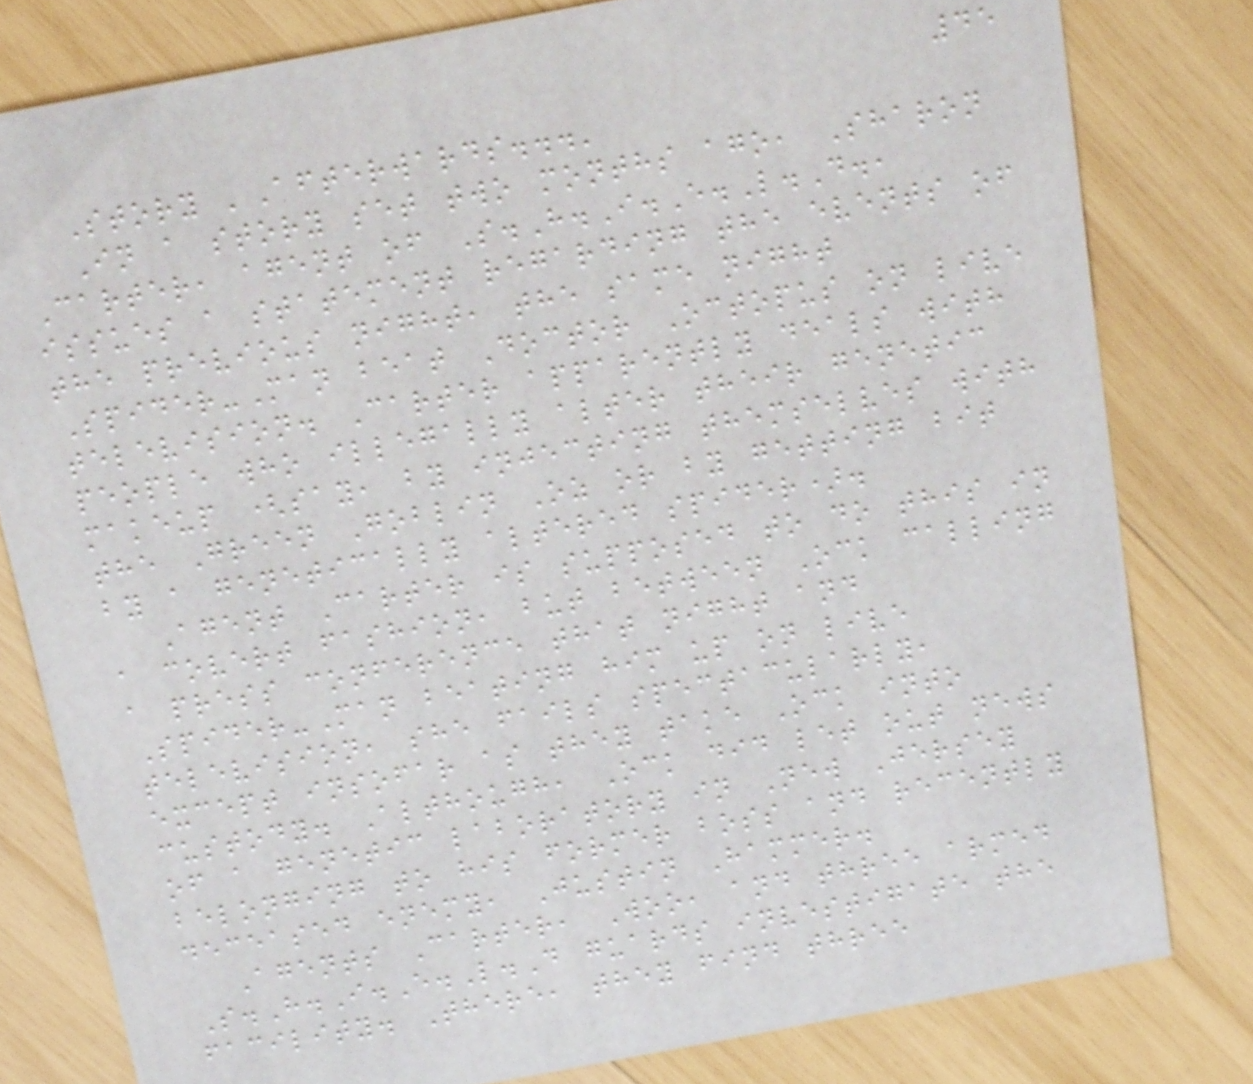45
Story 'Afterwards...'
In a story set two months ago, Sharon
Carter, agent of S.H.I.E.L.D.,
issues a statement regarding the events of
the previous night, the same night
Spider-Man beat Doctor Octopus on live
television. Carter apparently deals with
people who illegally alter their genetic
makeup (say, by injecting themselves with
the Green Goblin Oz or by getting bit
by a genetically altered spider).
Agent Carter is supposed to do this in
a covert fashion, but between Ock calling
a press conference that night and
Spider-Man beating him up on live
television, she fails spectacularly,
except insofar as they take Ock into
custody. Although, Ock did let out news
of a genetic laboratory in New Jersey
belonging to his former boss and recently
deceased enemy, Justin Hammer.
Agents Carter, Woo, and three armed
S.H.I.E.L.D guards investigate the
facility. There, they find three
